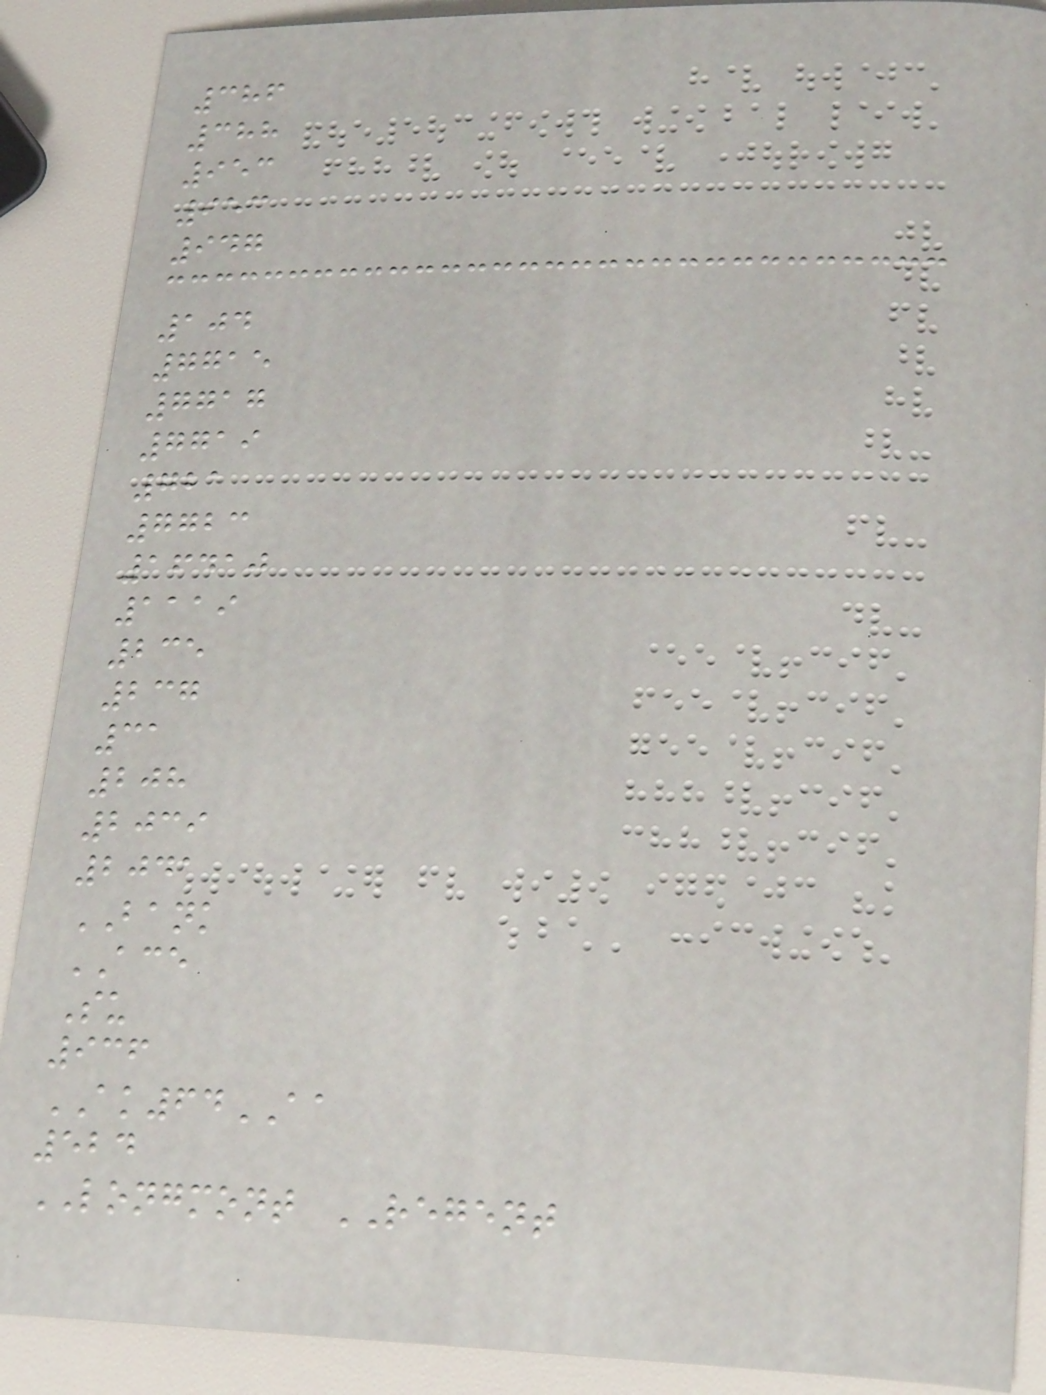386
388
953
953
947
104
7715
7717
7719
721
7723
16410
1119
235
237
31
208
2039
2041
BANK
ACE
Su
936
AK64AA
524
LONGMONT REGENT
